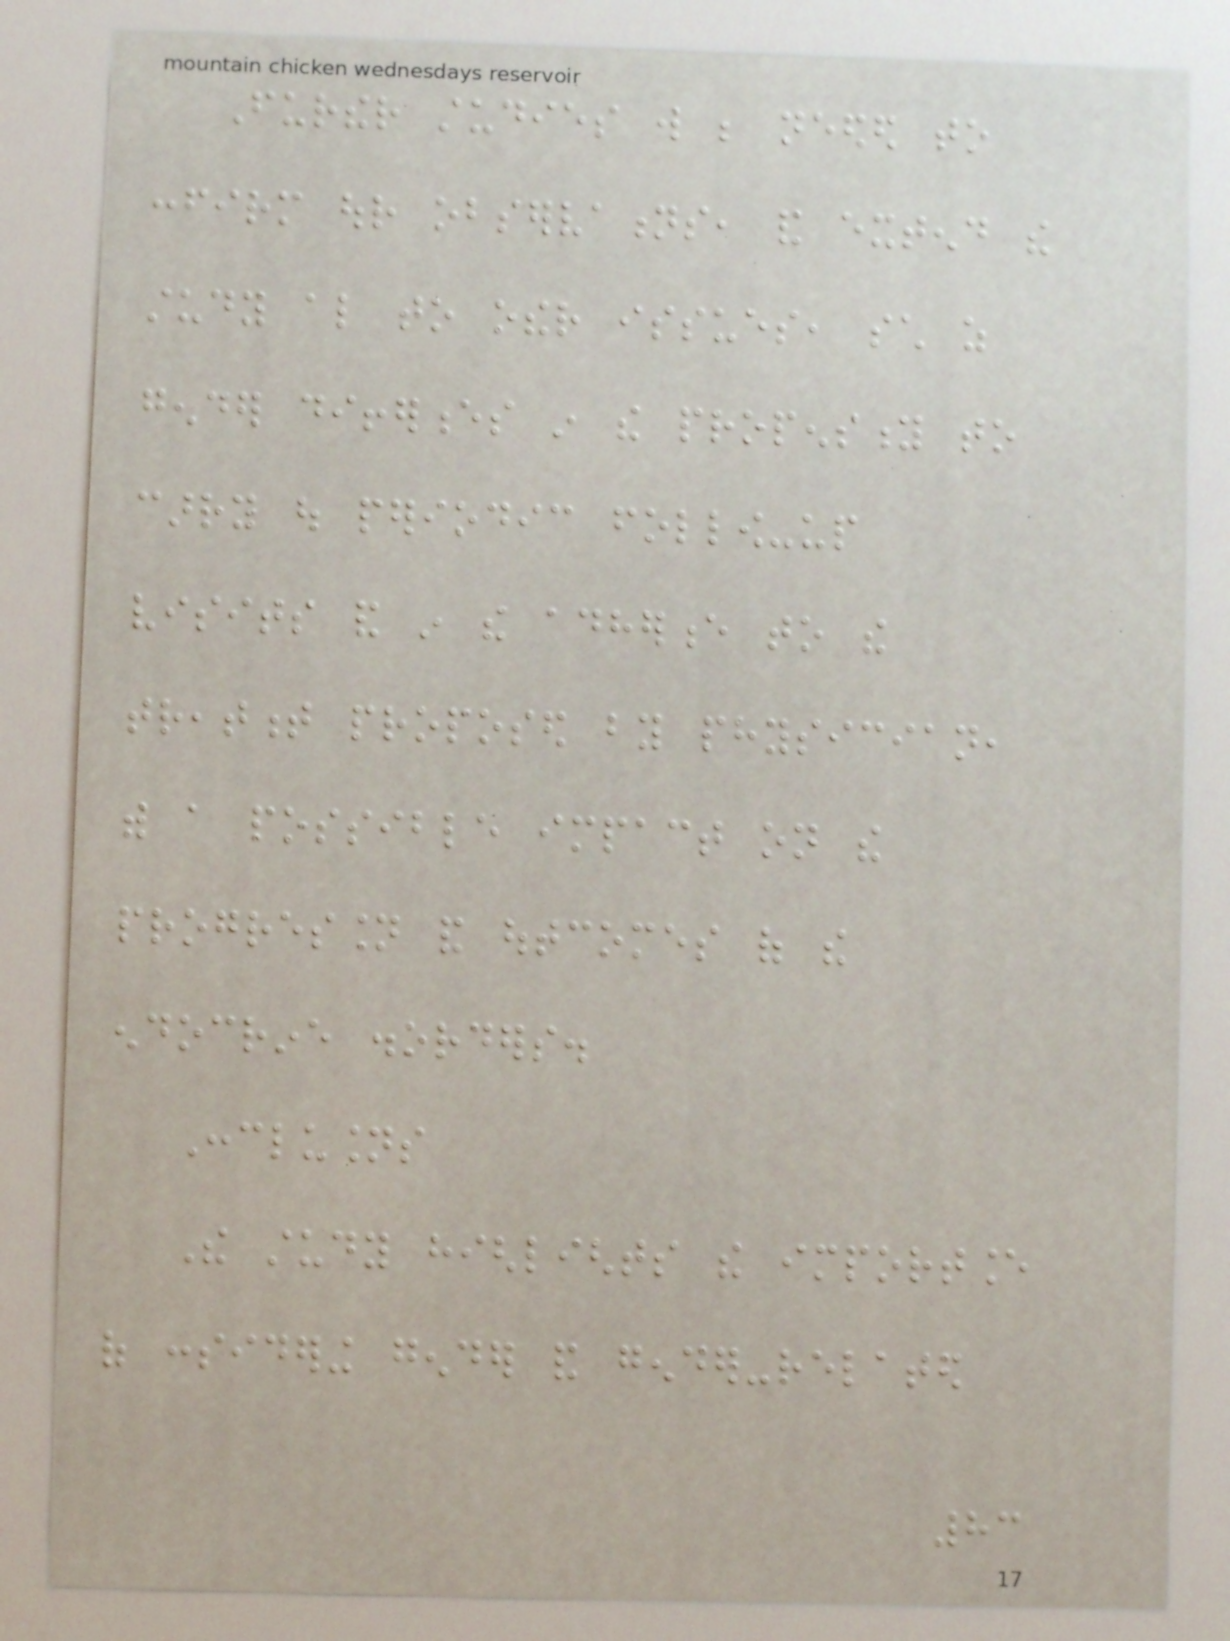Further studies will be needed to
confirm our observations, and extend the
study also to other issues, such as
gender differences in the propensity to
carry out periodic follow-up
visits and in the adherence to the
treatment proposed by physician,
with a possible impact on the
progression and outcomes of the
endocrine disorders.
Conclusions
The study highlights the importance
of considering gender and gender-related
83
